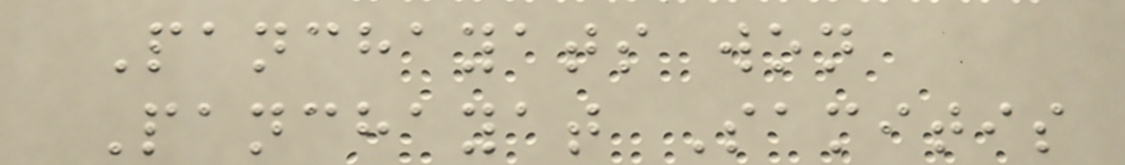Panchayats won
Panchayat Samitis
